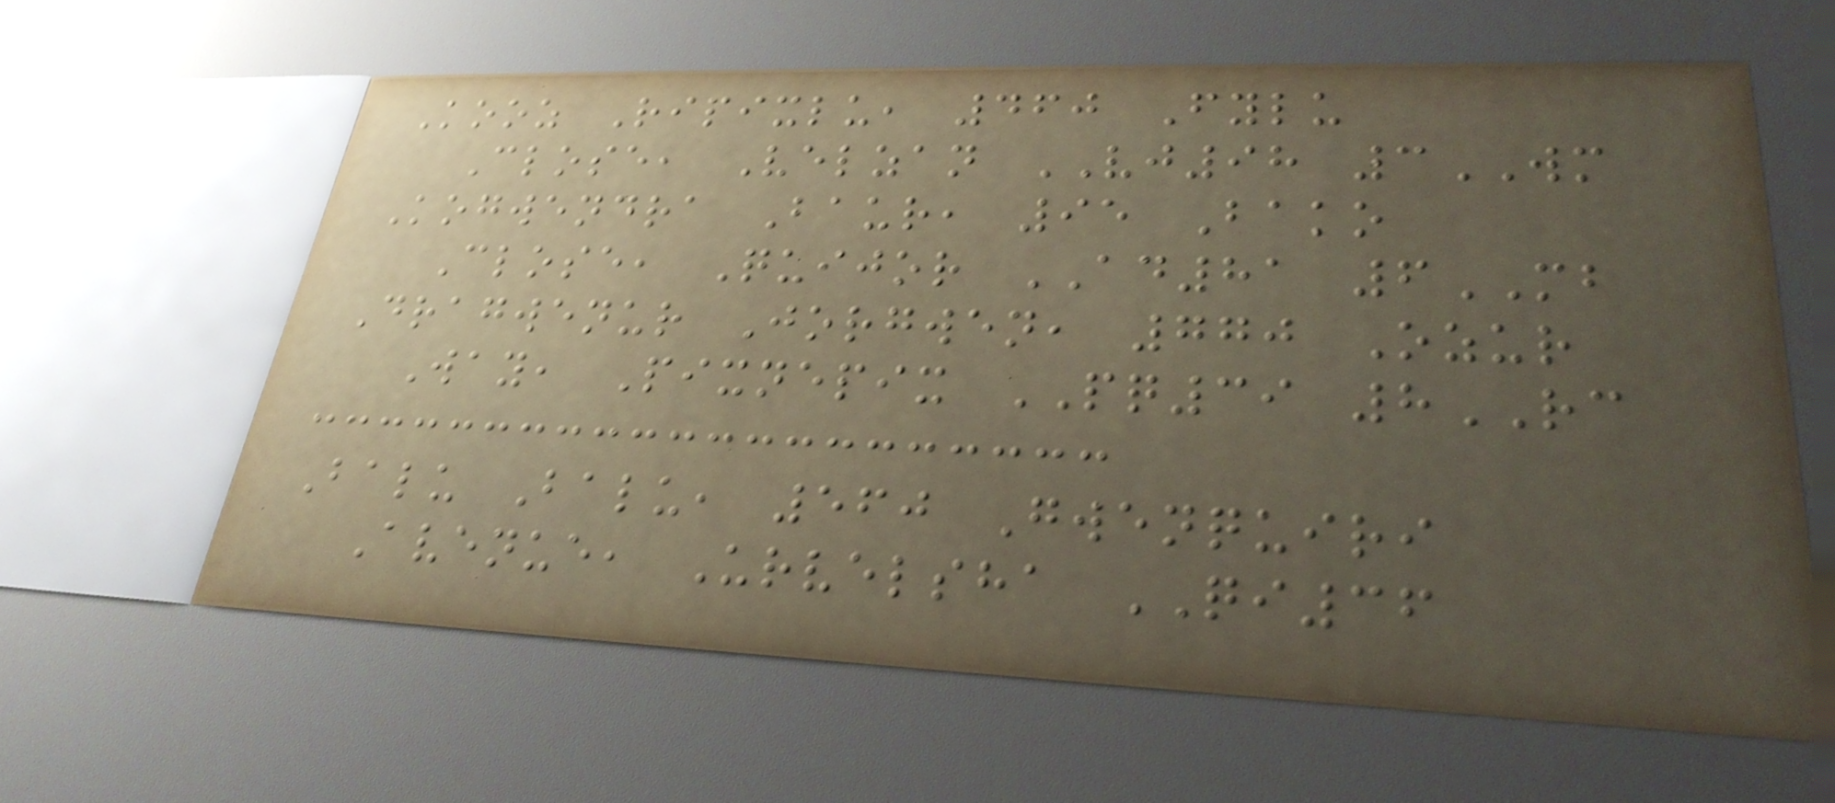Kooz Ripixlu, 460 Fylu
Close, Velzan VJ98 3WM
Kogwendra Baur, 95 Bako
Close, Quijor AD81 6MB
Dragwenur Jorgwen, 770 Ozur
Way, Pixnepix PQ39 8RC
Balu Balu, 560 Gwenquiri
Avenue, Urvelsha QI36
